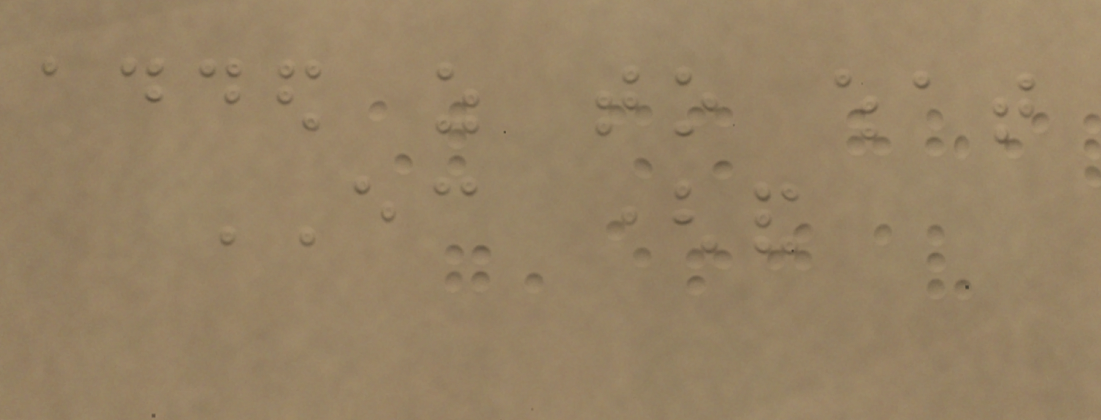added as to what
EC (and
